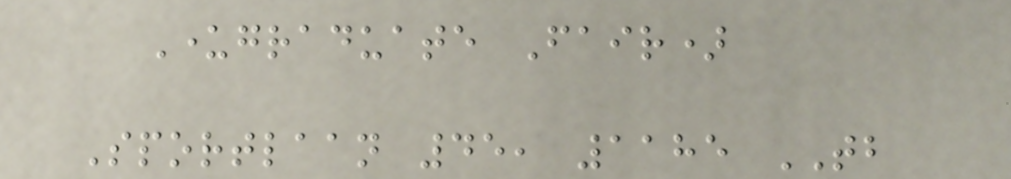Undergraduate Fair)
Sportlaan 45, 1185 TB
